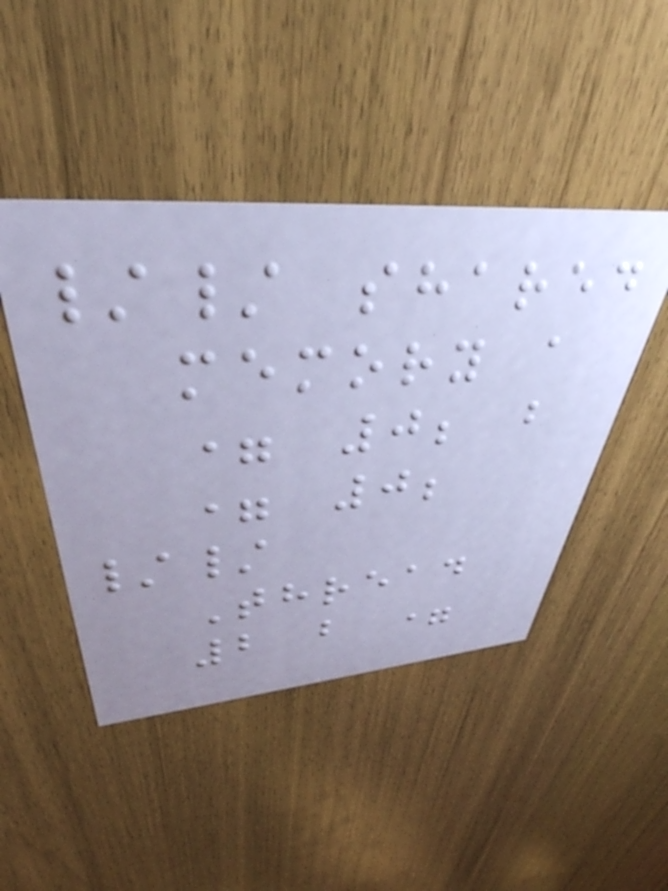// shared
memory a
= 0; b
= 0;
//
Thread
2 b =
